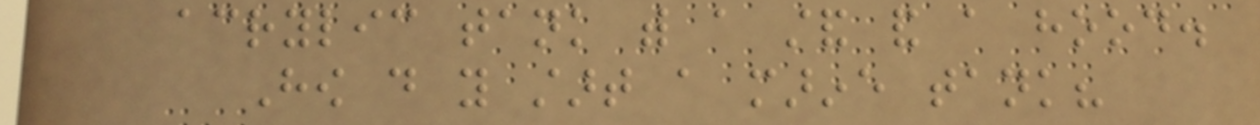acrylic tank with a stand and a hood.
How do you start a marine tank?
